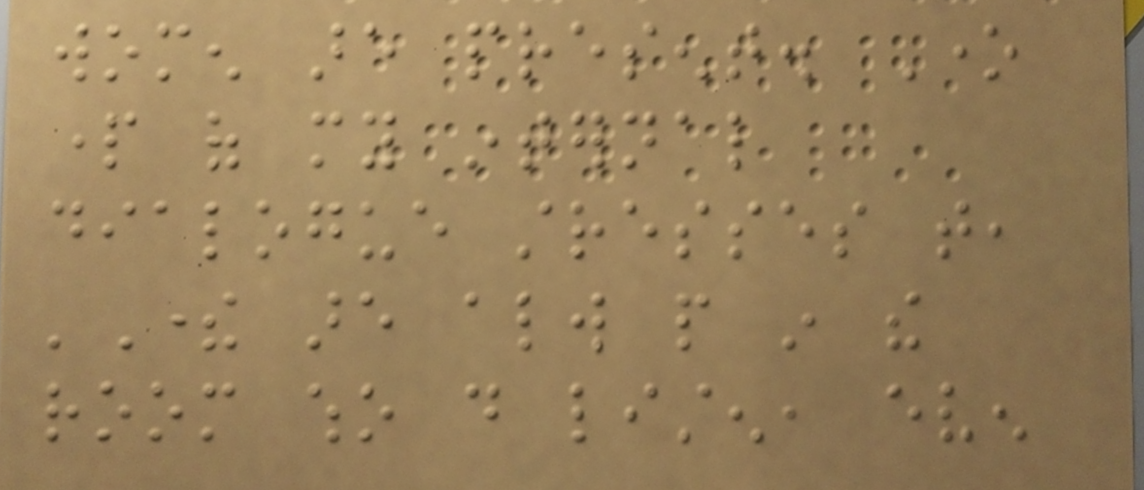women are present. One
part of my internal
dialogue stresses that,
'There are always people in the
room who do listen, even
